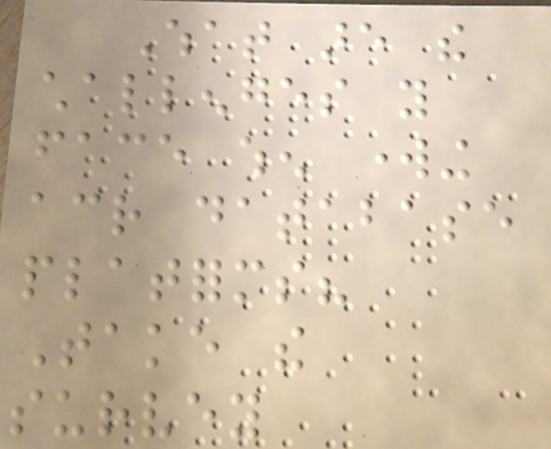What are the
challenges you
face when working
across database
platforms?
Take the
survey
